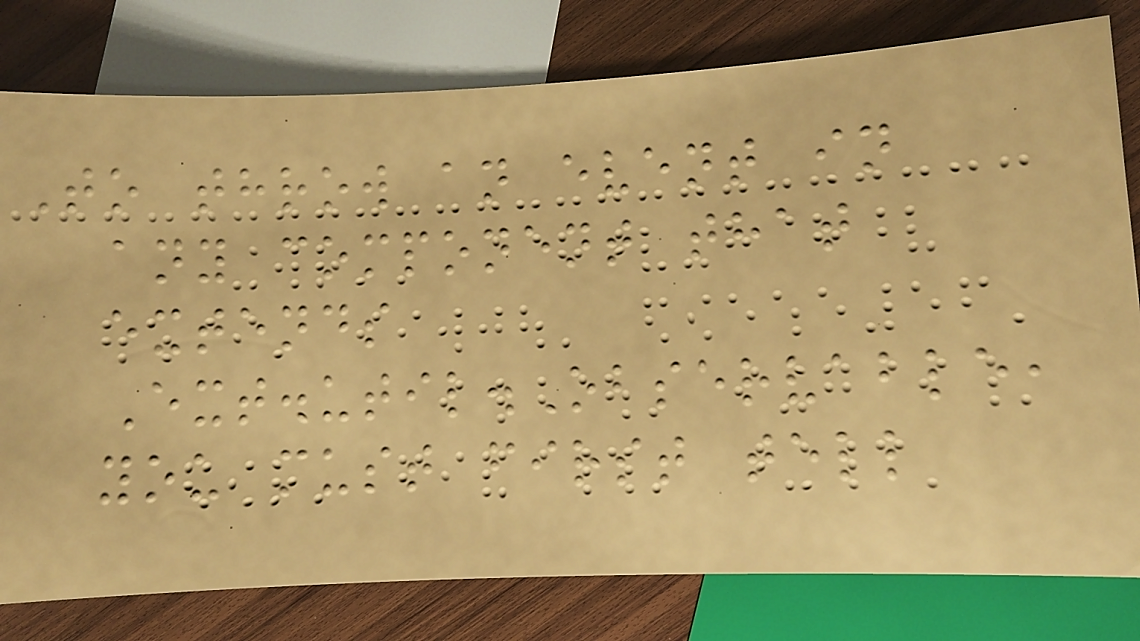To throw an event in
any component that
extends
Ext.util.Observable,
you must first tell
